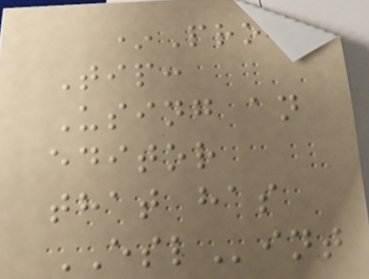*Pro
Tip:
Using an
editor
that has
ESLint
